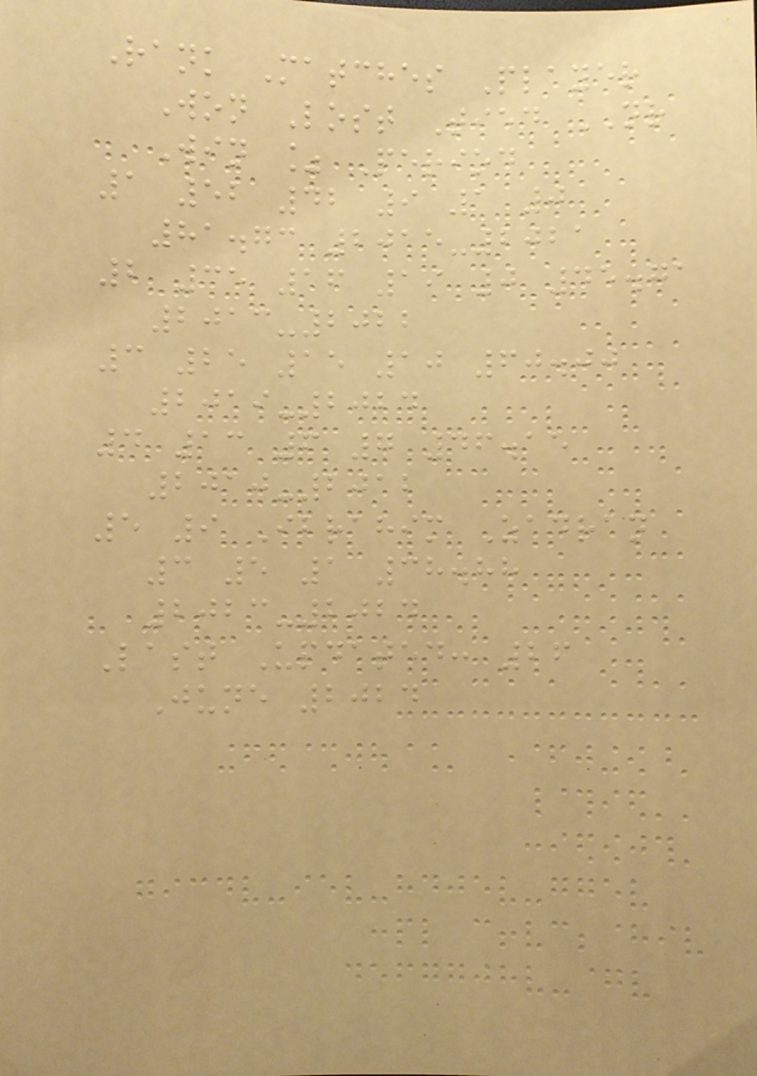Rank Matches Player
Won Lost Tied NR
Win % Period
1 52 42 9 1 0
81.73 2015-2021
2 35 16 19 0 45.71
2013-2022
3 25 15 10 60.00
2019-2024
4 13 6 7 46.15
2010-2012
5 9 Ibrahim Zadran
3 5 1 38.88
2023-2024
Last Updated: 26
June 2024
